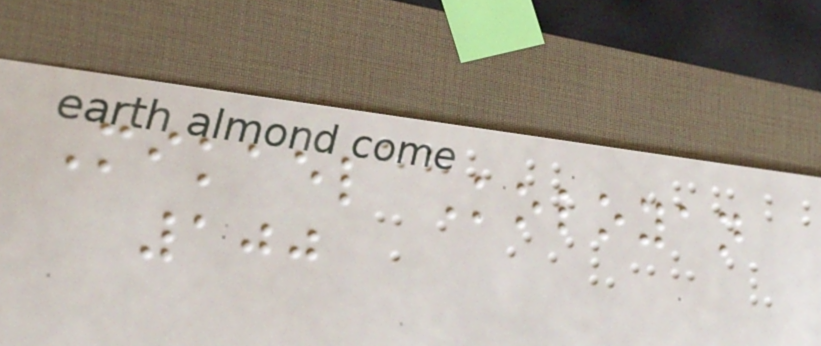Mikael Koloyan
100
